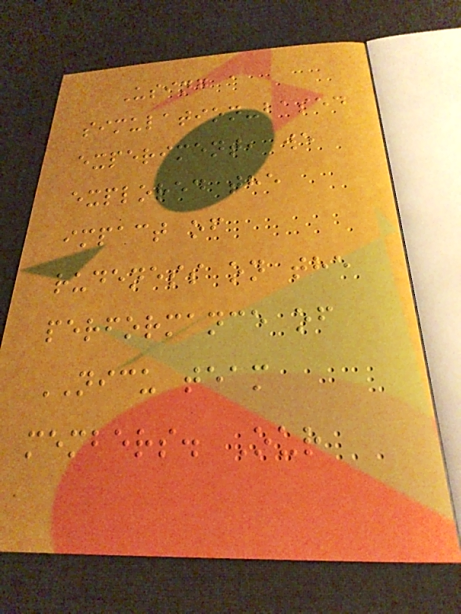Using a
simulation-based
experiment, we
explored the
impact of
rudeness on the
performance of
NICU team
members. Our
